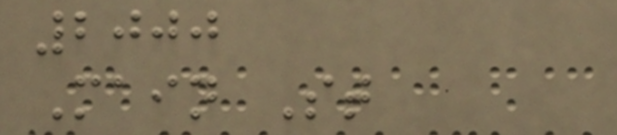2000
Main St
